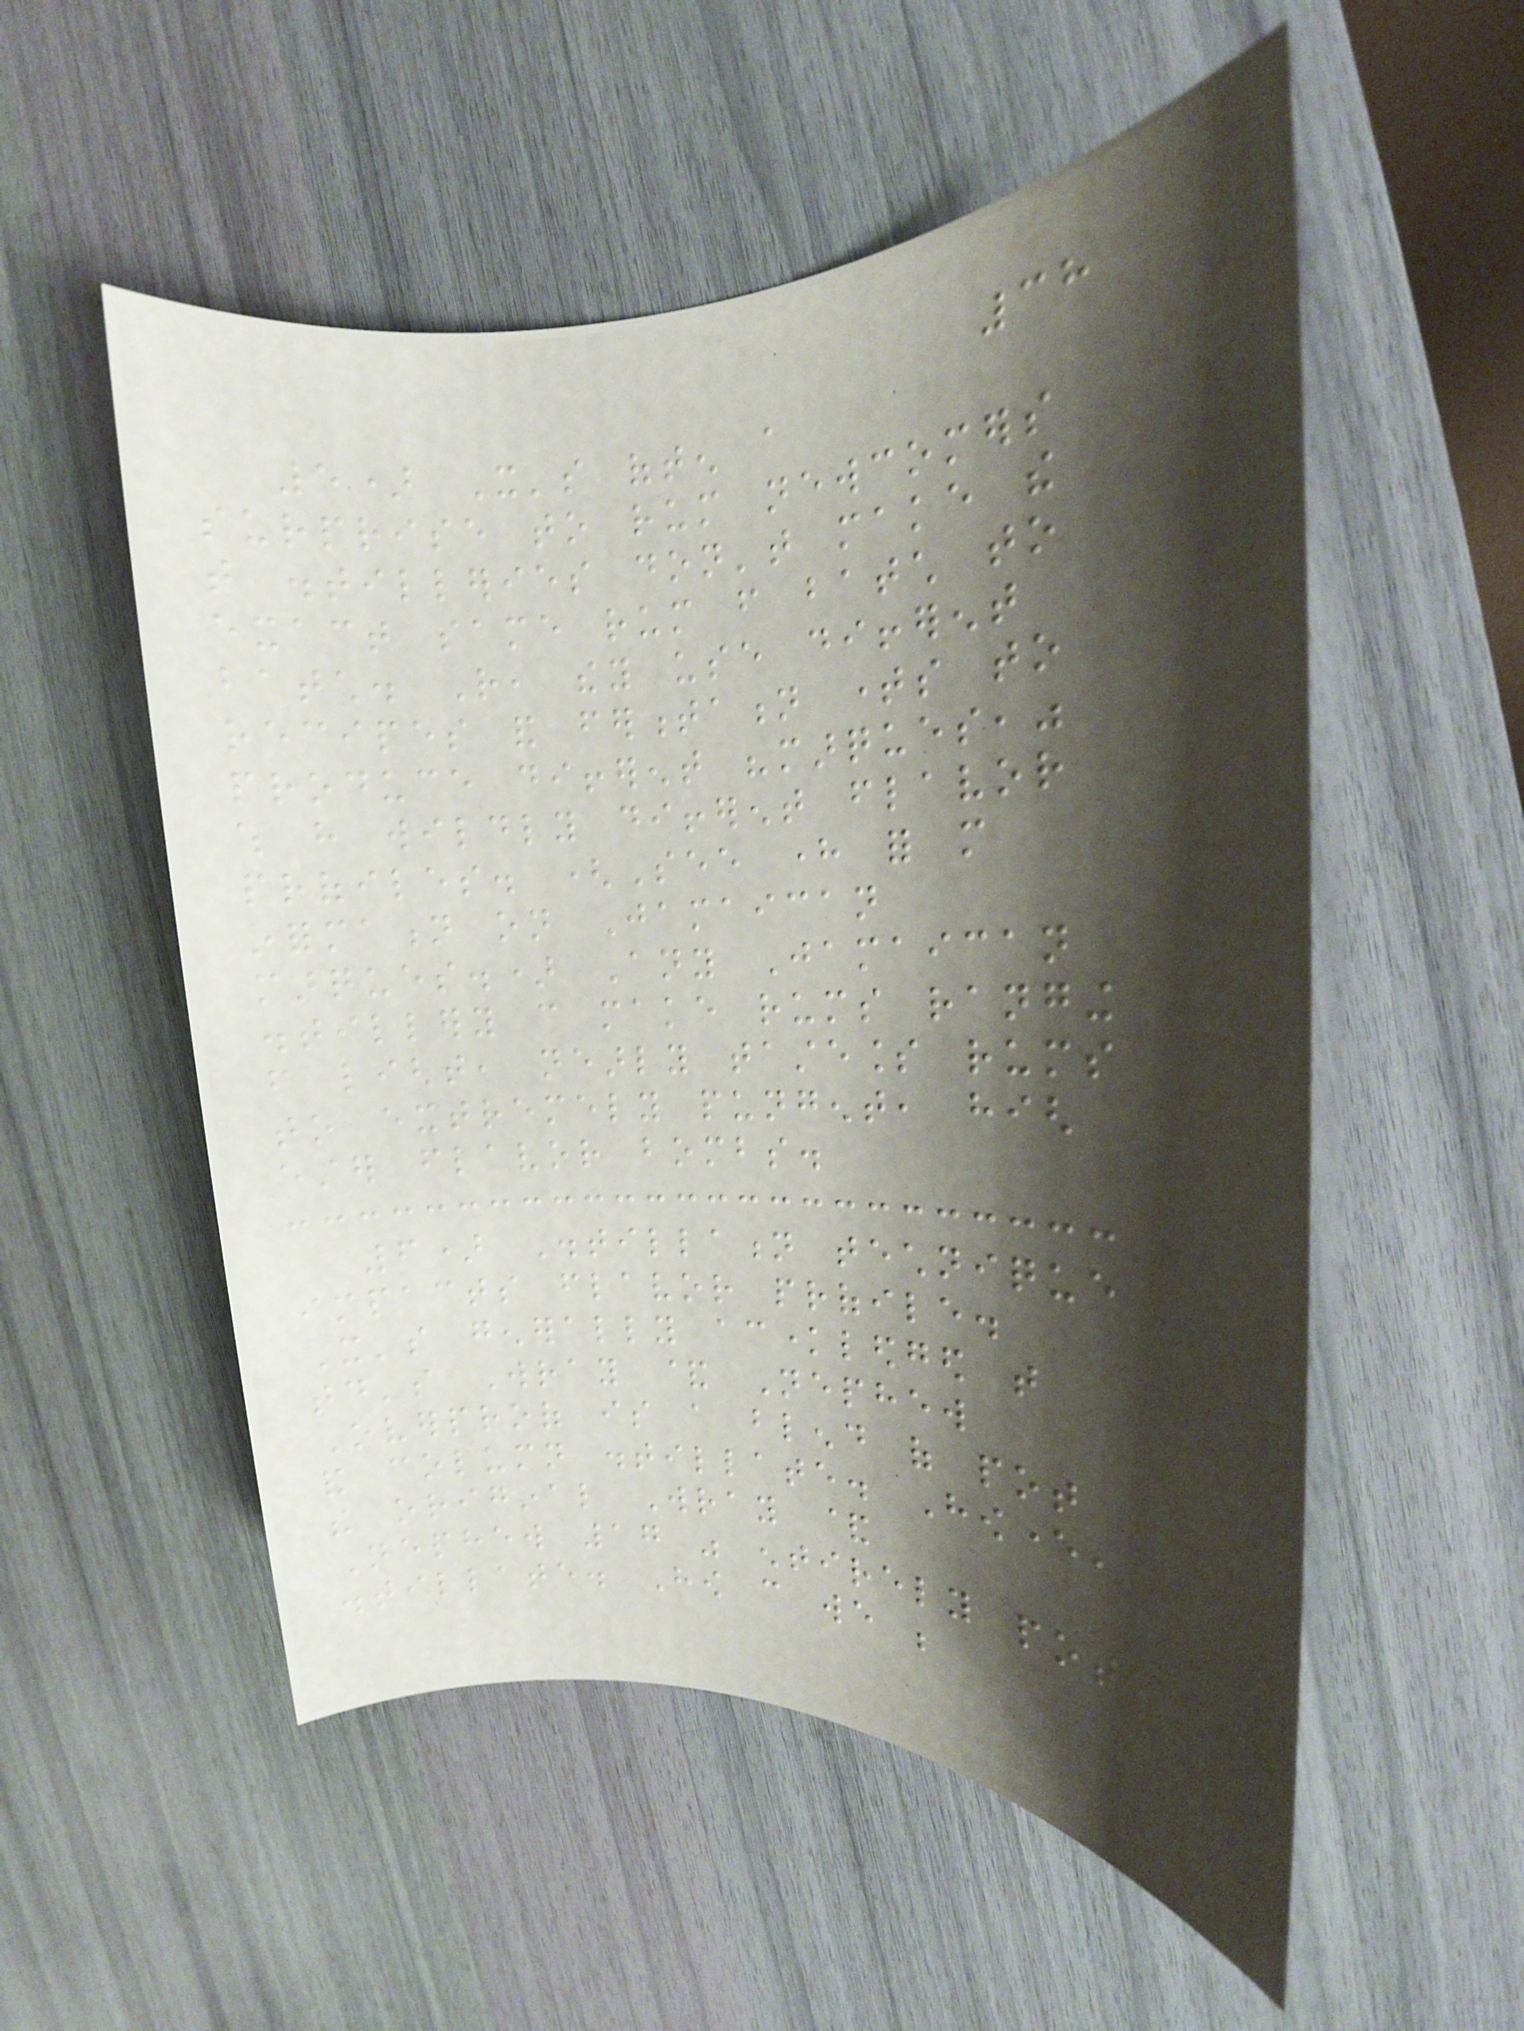38
5) It's often a
surprise to rum newcomers
that distilleries don't make the
exact same rum from batch to
batch. Rather, they use different
recipes and fermentation times to
produce different "marques,"
which have wildly different flavor
profiles. (See here for more
information on Jamaican
marques.) Any Jamaican
distillery can make rums ranging
from light, nearly tasteless rums
to extremely pungent, high
ester flavor bombs.
6) Distillation technique
impacts flavor profile.
It's generally acknowledged that
today's Wray & Nephew
Overproof is a blend of pot
and column distillate. However,
the original Wray &
Nephew 17 was entirely pot
distillate. How can we be
